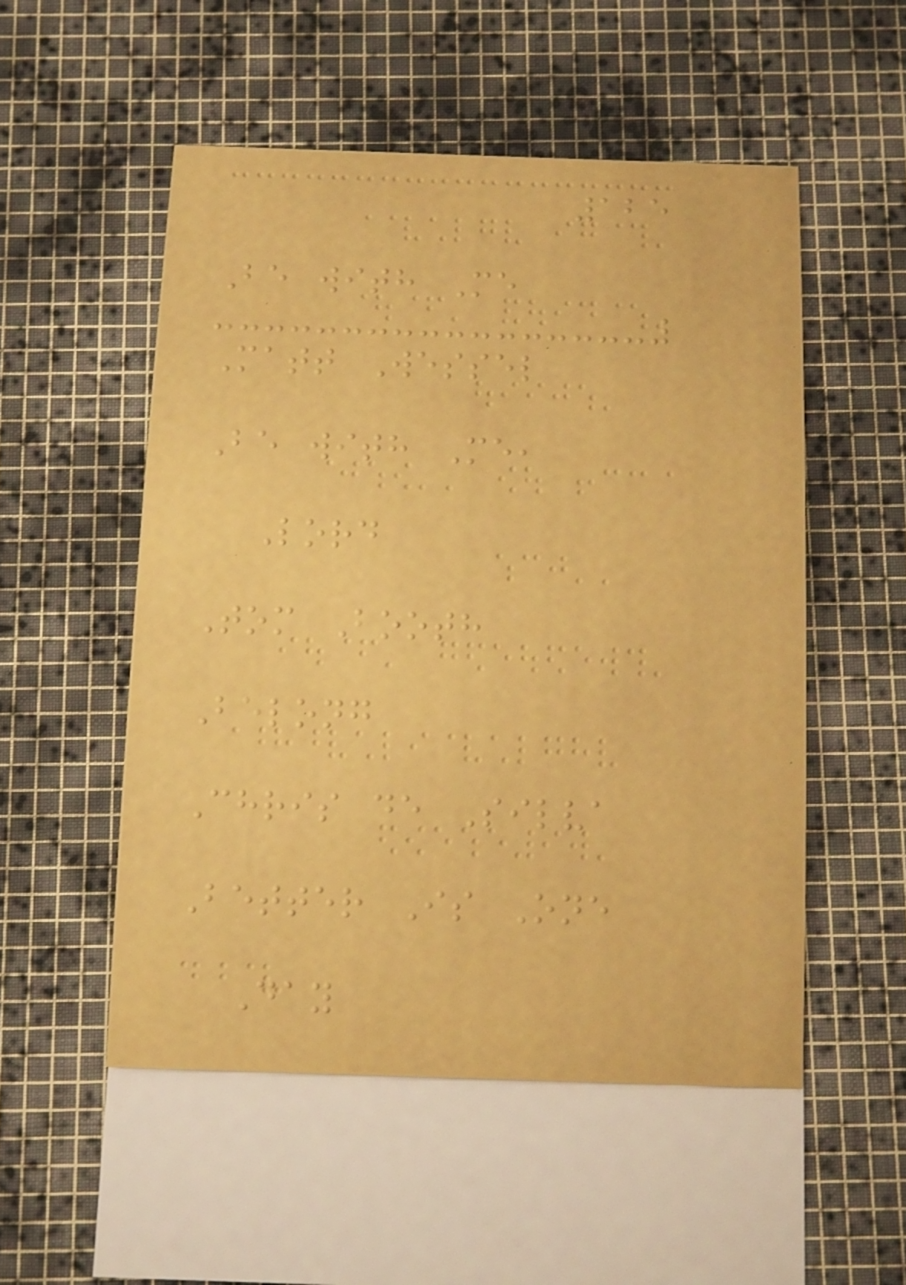125
Be with Me
Matt Wessel
Be with Me,
Lord
Tom Booth
Belong
Chris de Silva
Better Is One
Day
